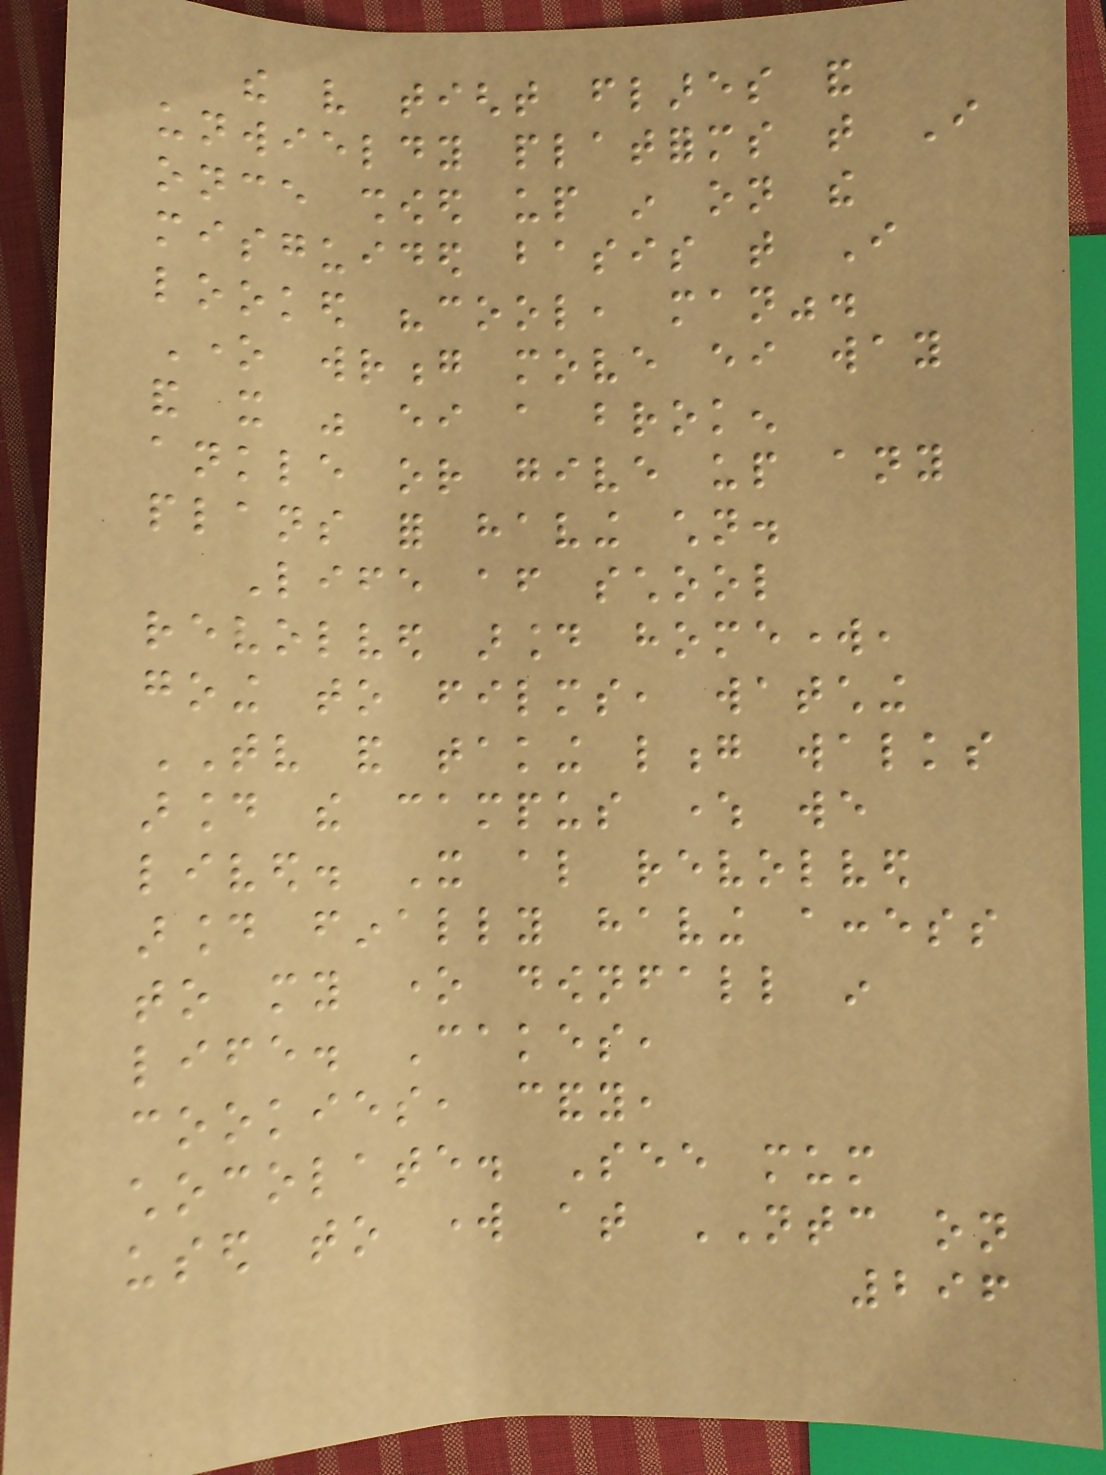the very tight flares and
unwieldy platforms that I
once showed up in on the
misguided basis that I
looked "cool, man".
One wrong move either way
and it was either a broken
ankle or give up any
plans for having children.
Life after school
revolved around homework,
going to films, watching
TV and taking long walks
around the campus where we
lived. It also revolved
around finally having access
to my one downfall in
life. Cakes,
cookies, candy,
chocolate. See mum
used to work at NTC on
296
